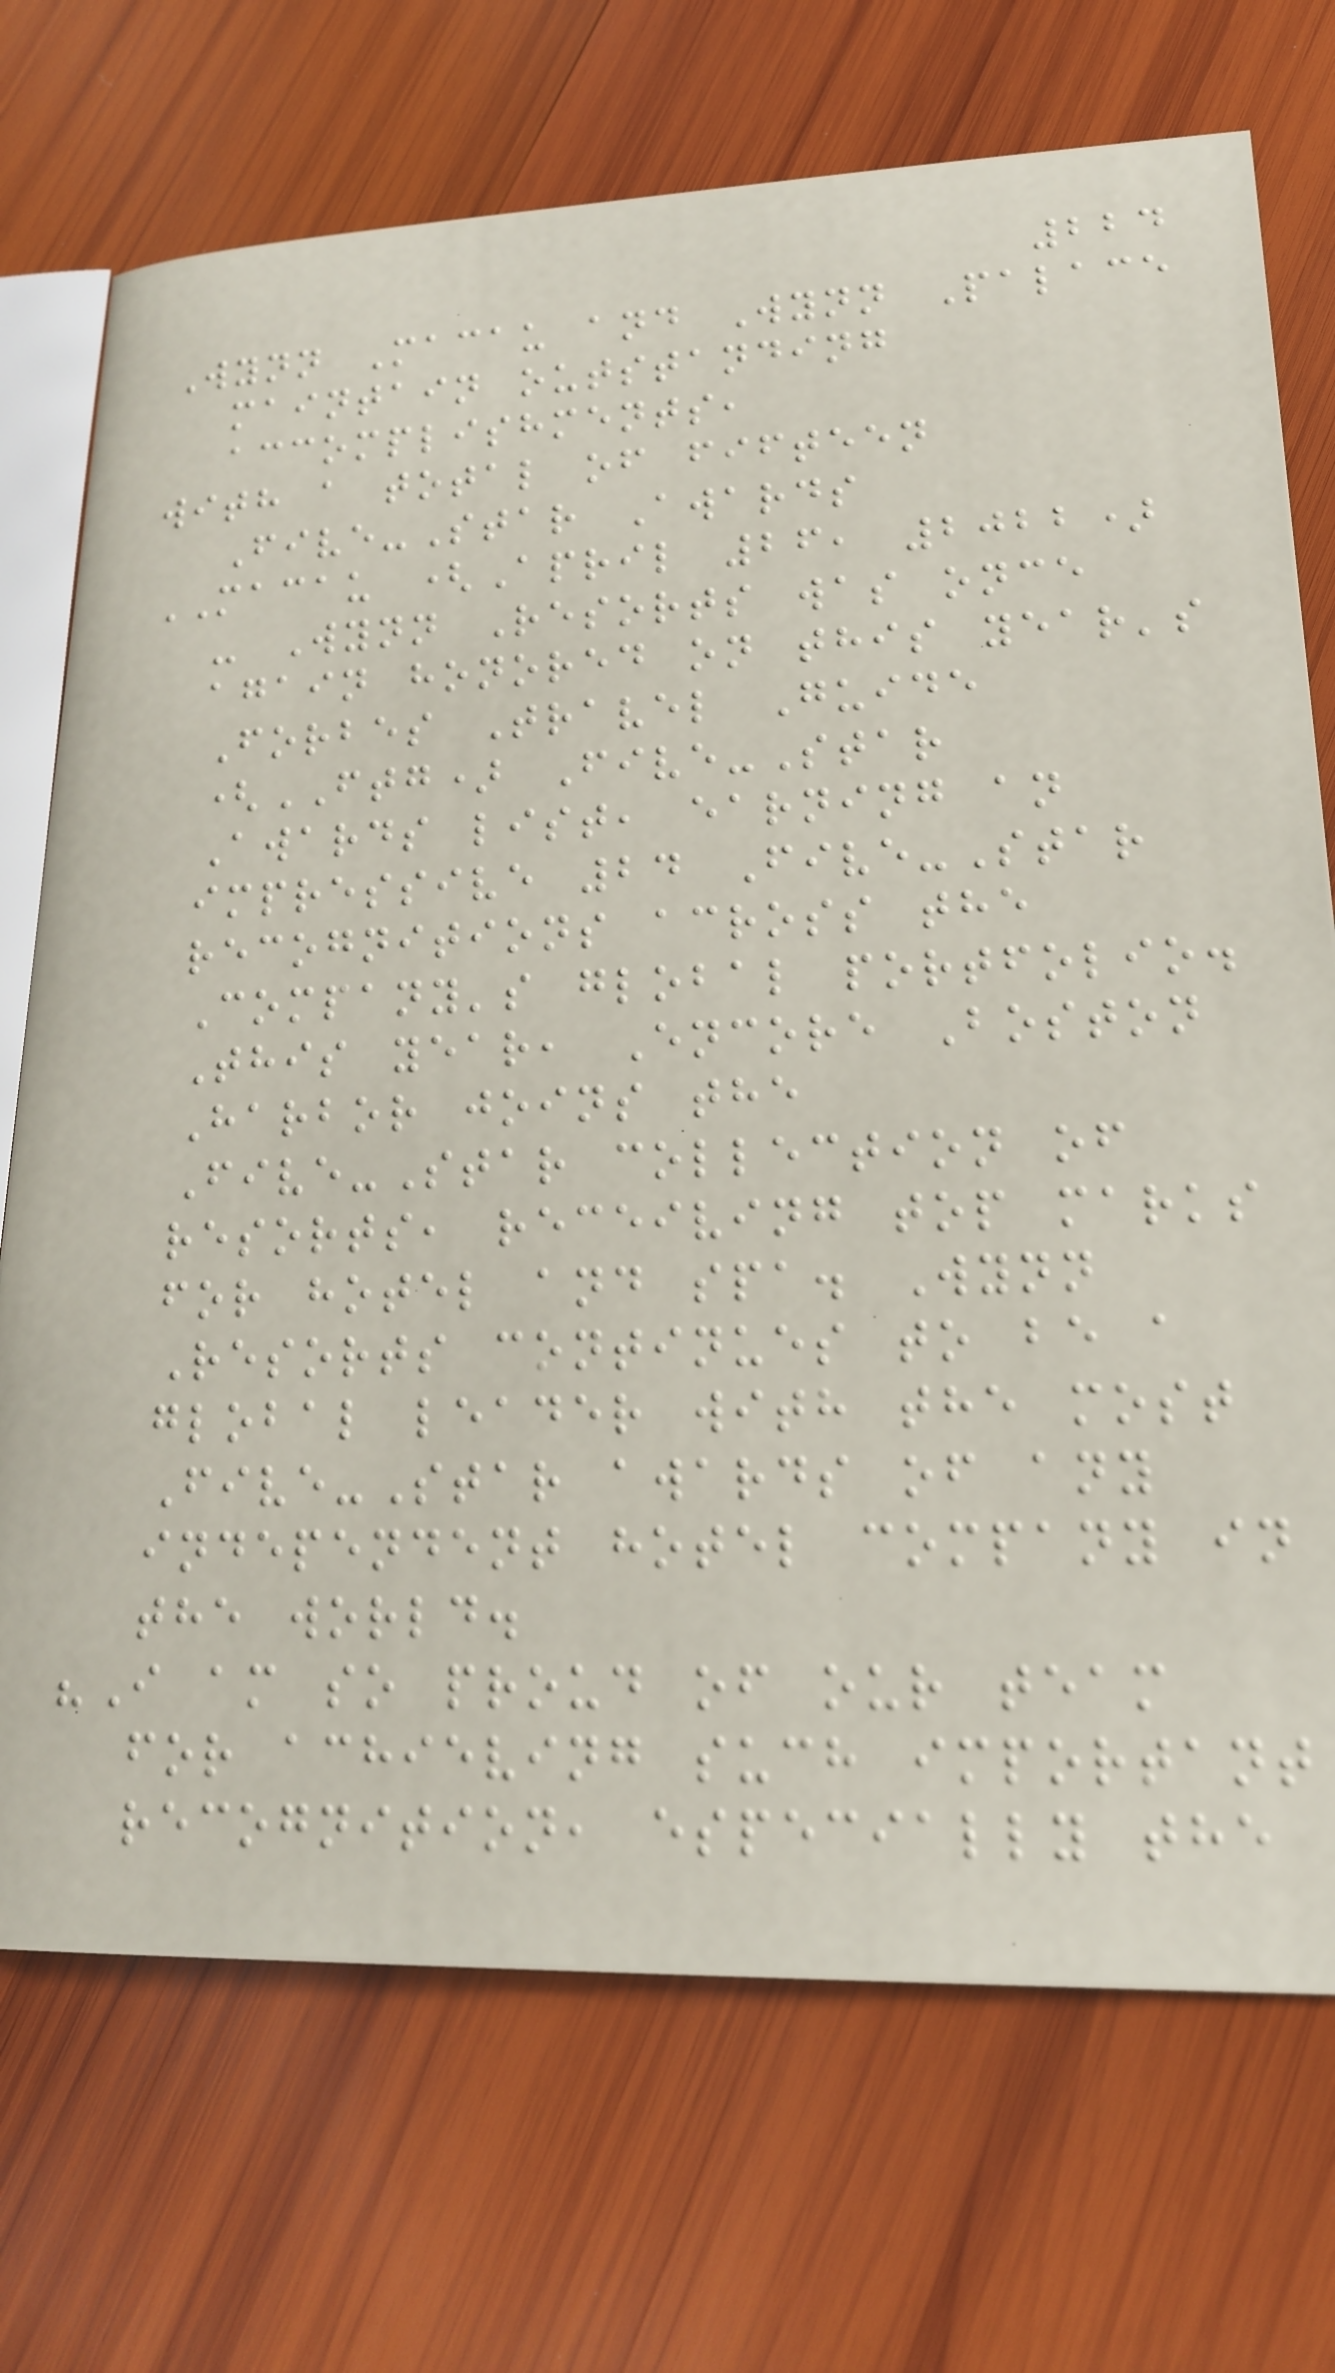224
Wynn Macau and Wynn Palace
maintain outstanding
accomplishments,
with a total of fifteen
Five-Star Awards
MACAU (April 26, 2022)
- Wynn Resorts was once
again honored on this year's
Forbes Travel Guide
(FTG) Five-Star
Awards list, earning an
impressive 24 Five-Star
recognitions across the
Company's global portfolio.
This year, Encore Boston
Harbor joins the
Five-Star collection of
resorts, receiving top marks
for hotel and spa. Wynn
Resorts continues to be a
global leader with the most
Five-Star awards of any
independent hotel company in
the world.
"I am so proud of our team
for achieving such important
recognition, especially the
